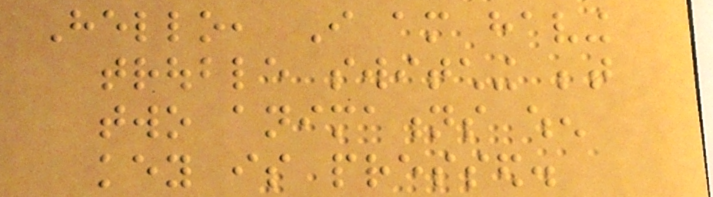Hello, I am having
trouble switching between
two animations when
key is pressed.
